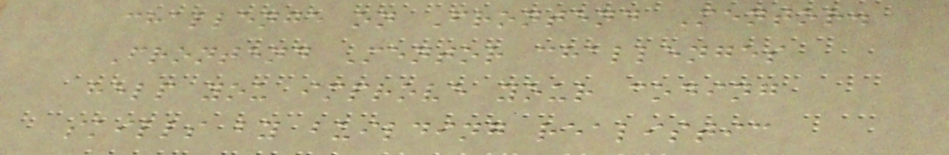challenge on Frontend Mentor.
Frontend Mentor challenges
help you improve your coding
skills by building realistic
